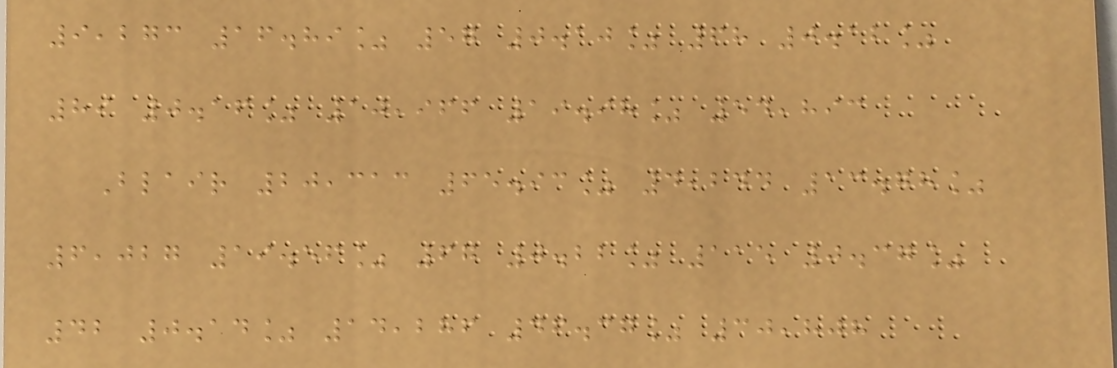9,273 16.89% 57 0.10% 68 0.12%
89 0.16% 10,966 19.98% 54,893
Blair 20,313 65.93% 4,244 13.78%
6,027 19.56% 67 0.22% 115 0.37%
42 0.14% 14,286 46.37% 30,808
